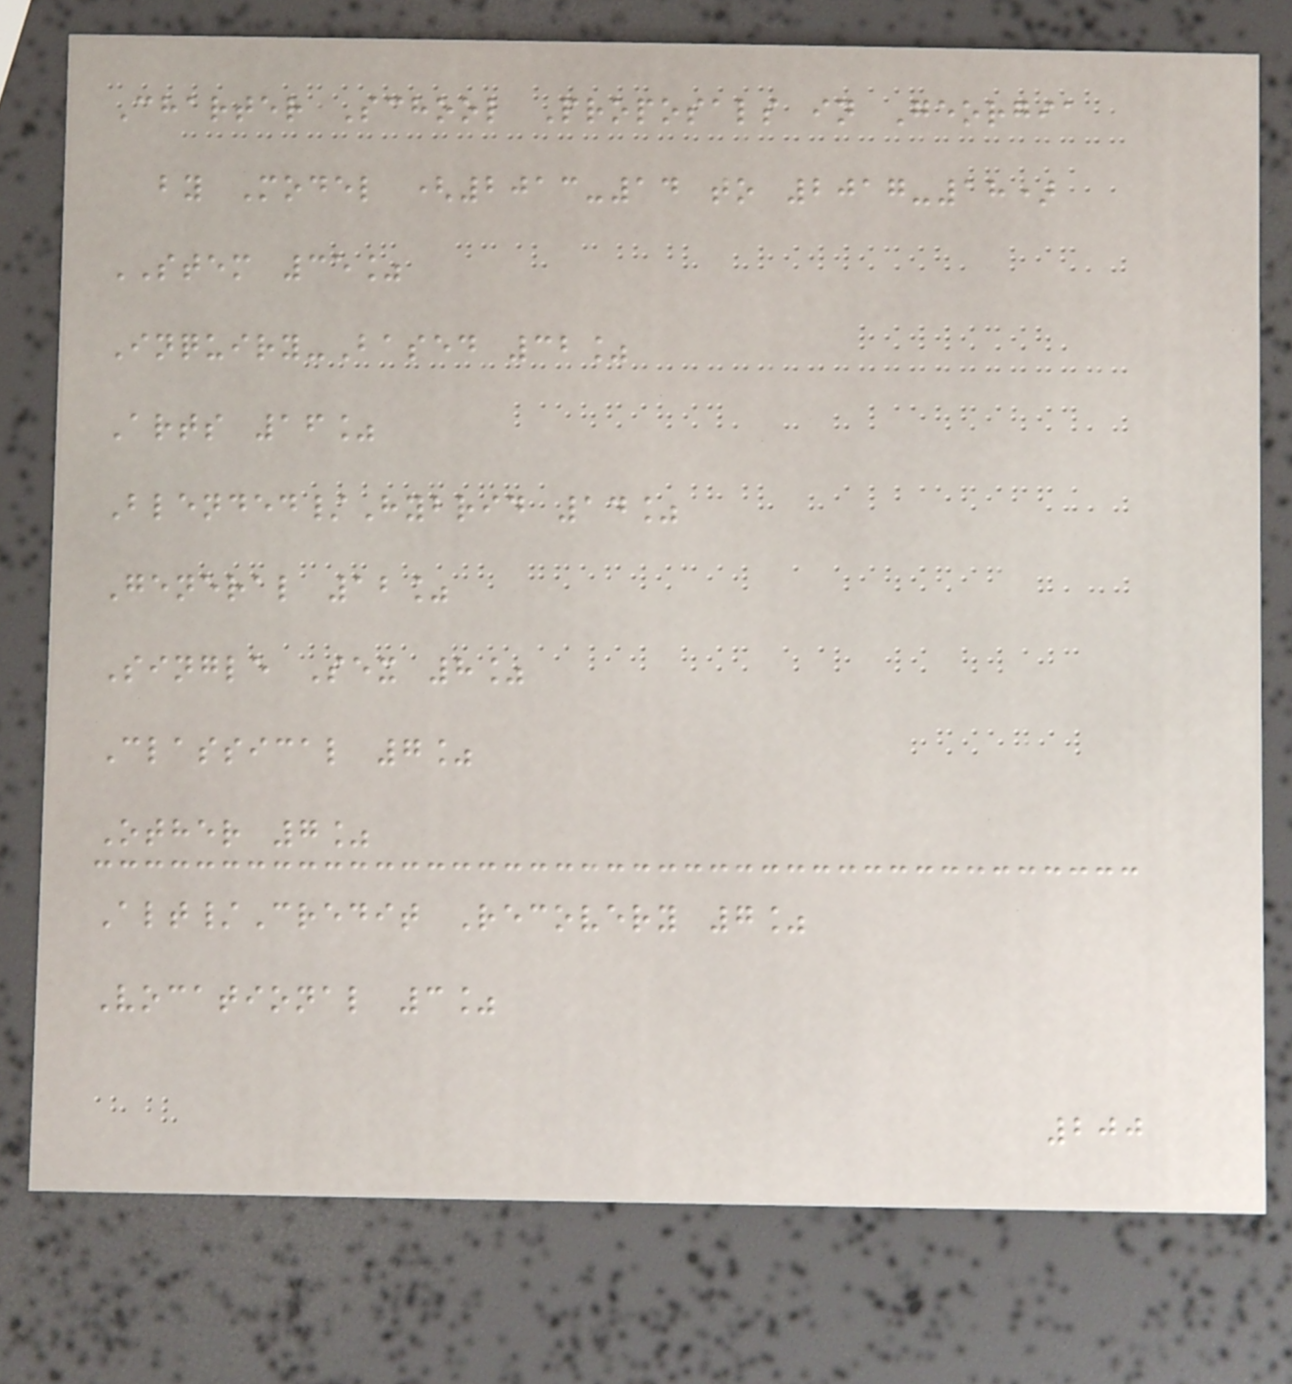Charter School Proposals in Georgia
by Model (2013-14 to 2017-18)
STEM 35%
Inquiry-Based 32%
Arts 16%
Blended/Hybrid 14%
General 12%
Single Sex 8%
Classical 7%
Other 7%
Alt/Credit Recovery 7%
Vocational 3%
200
